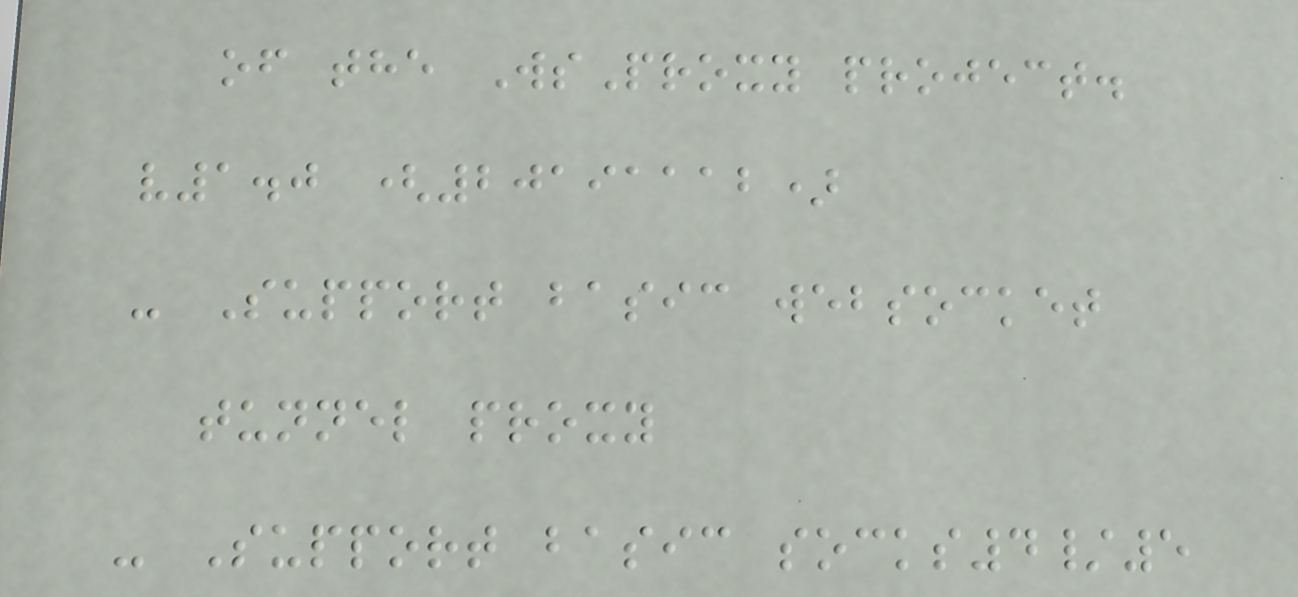of the WsProxy project.
v1.0 (20191112)
- Support basic websocket
tunnel proxy
- Support basic socks4/5
